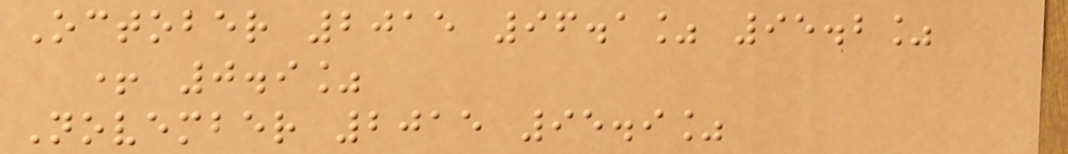October 2015 96.1% 95.2%
+ 0.9%
November 2015 95.9%
